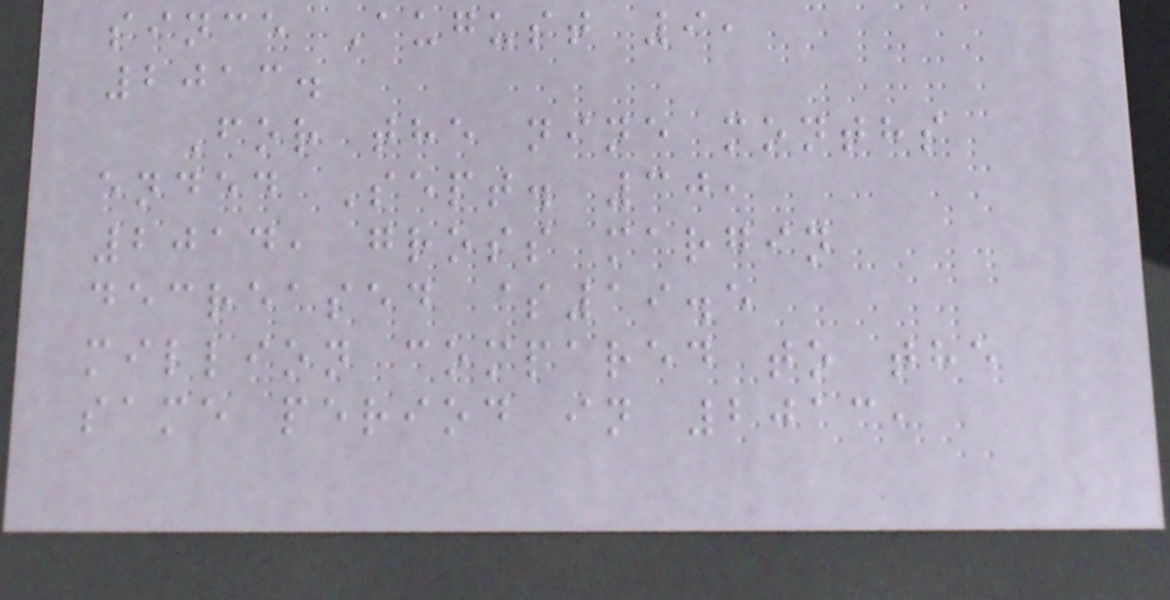since August 9,
2013.
For the nine months
ended Sept. 30,
2014, gross margin
decreased $19.5
million compared to the
same period in 2013,
